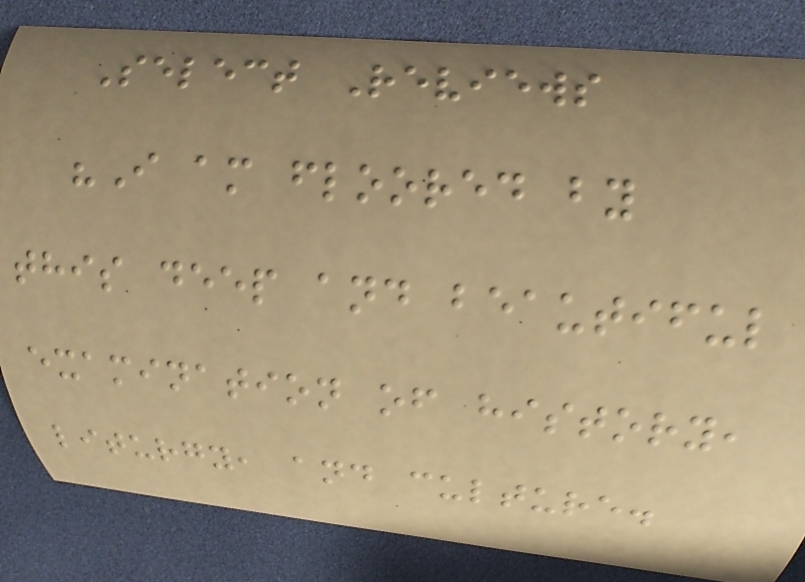Select Reviews
"I am floored by
this deep and beautiful
examination of history,
liturgy, and culture.
